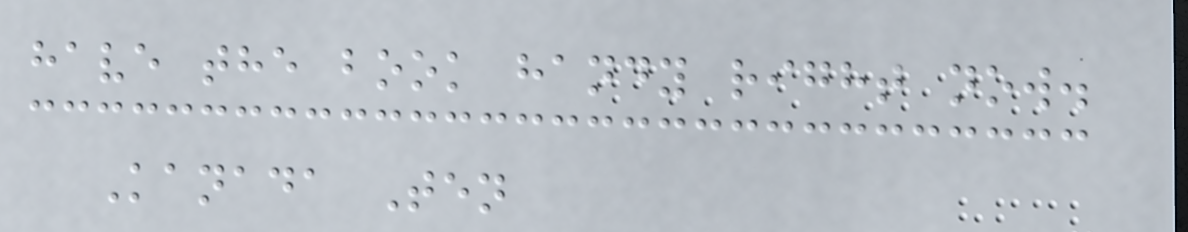have the book handy right now.
Kanada Ten
